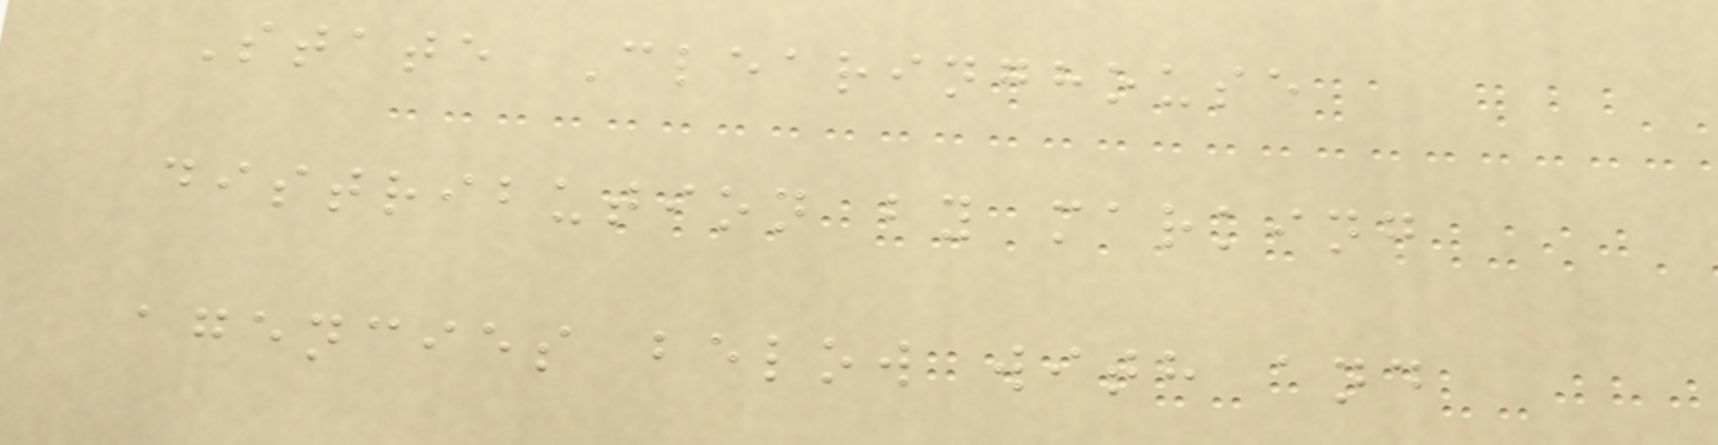State Clearinghouse
distribution by marking
agencies below with and
